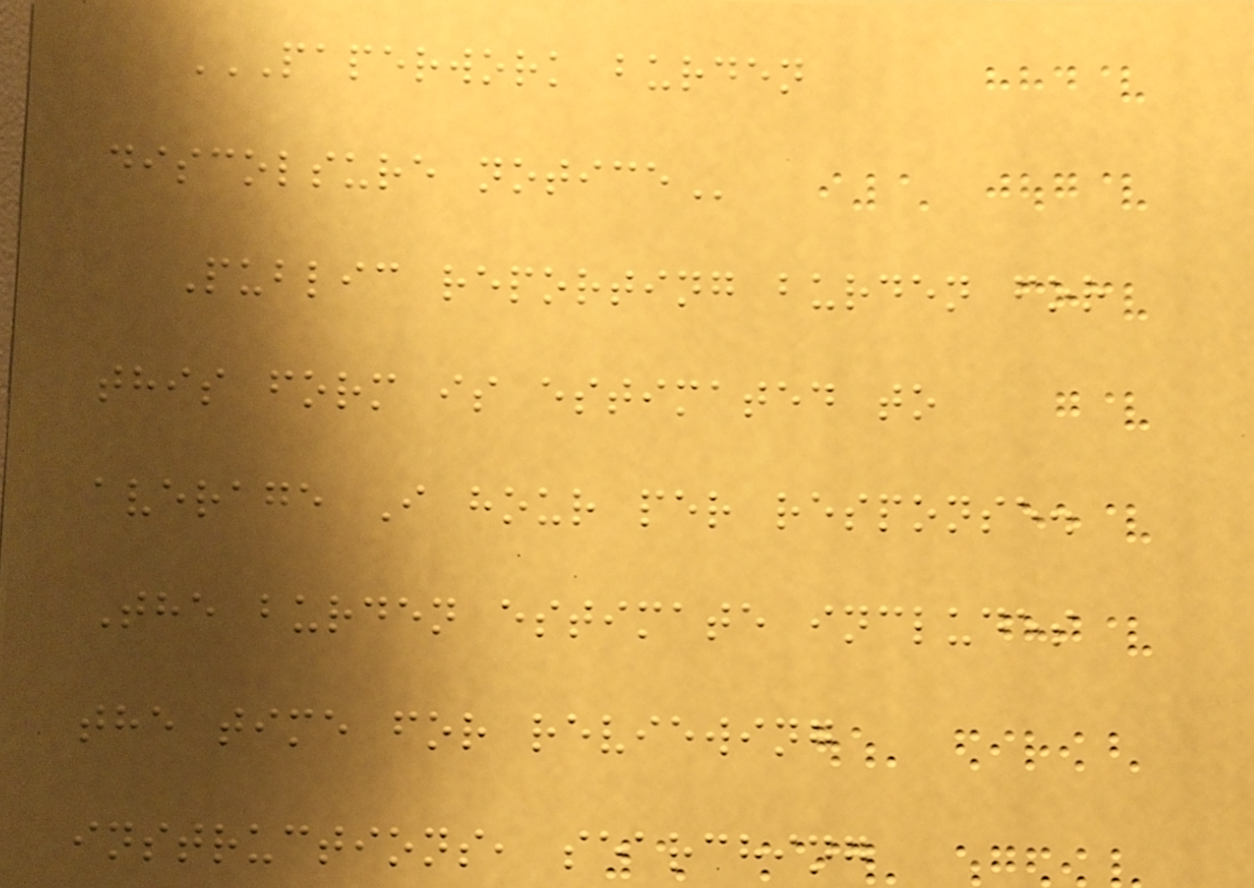PAPERWORK BURDEN
DISCOLSURE NOTICE
Public reporting burden for
this form is estimated to
average I hour per response.
The burden estimate includes
the time for reviewing
instructions, searching
